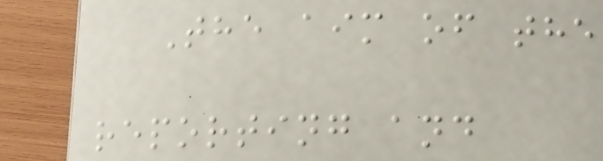The aim of the
reporting and
